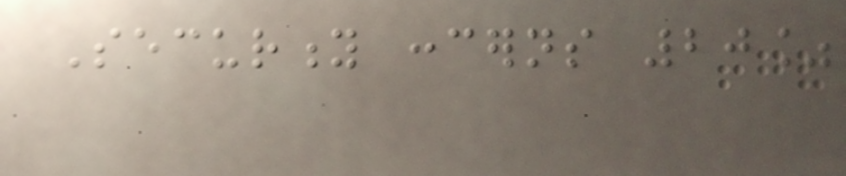Security concerns 20%
